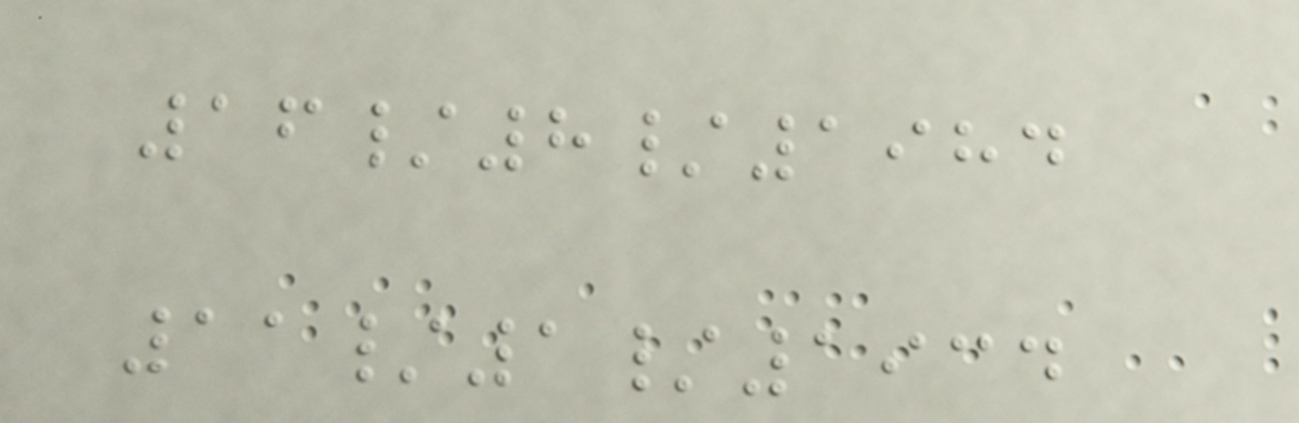16/8/1984
11/1/1934
